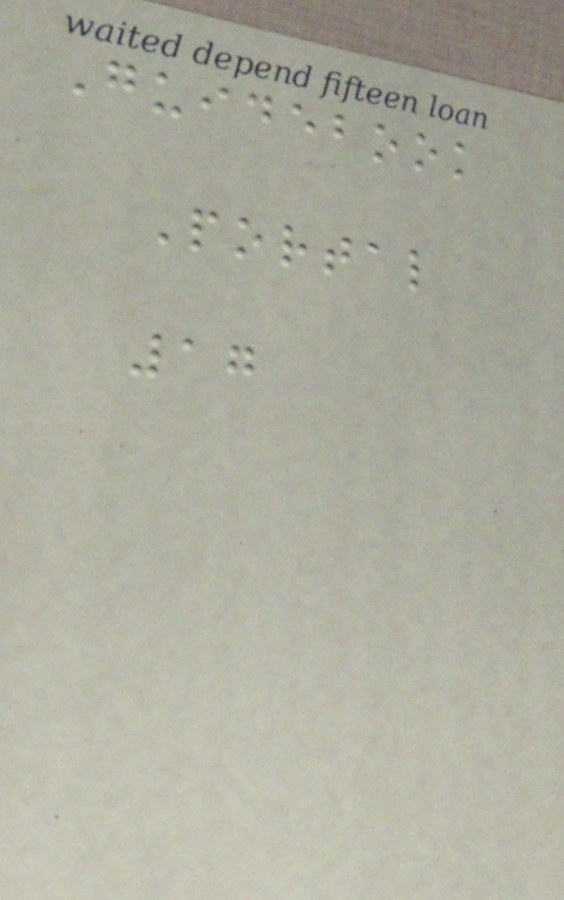Guidebook
Portal
17
